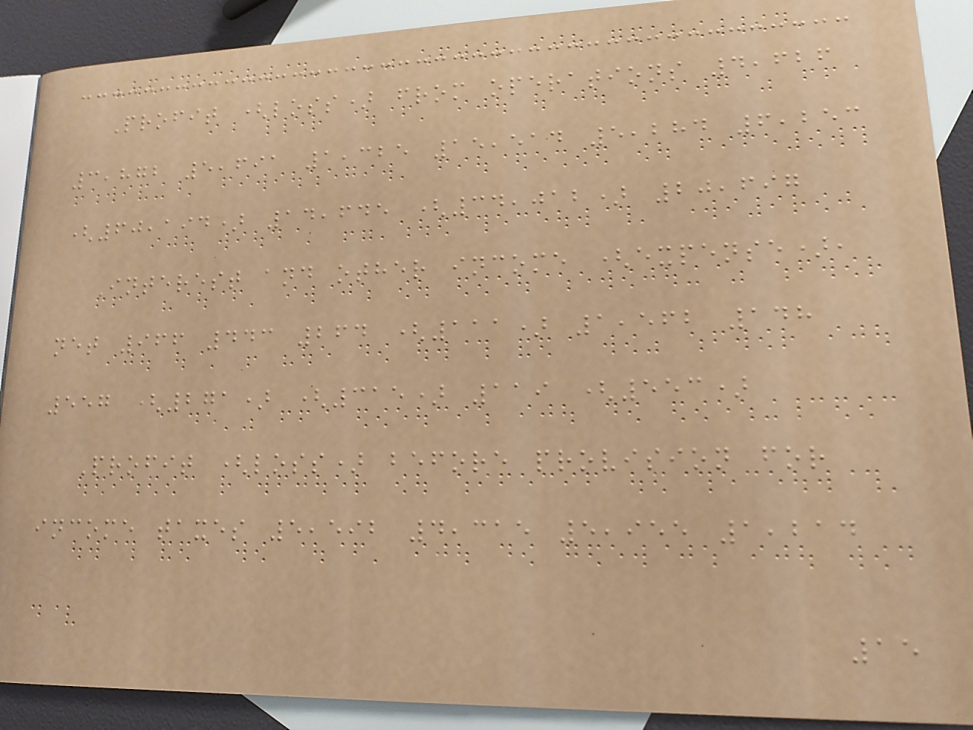Profit (loss) from operations 4,626
3,872 5,691 1,325 15,514 5,284 6,253
(60,194) 14,645 (34,012) 20,697
Interest and other income (expense),
net 966 443 264 (111) 1,562 148
557 (271) (315) 119 (553)
Profit (loss) before provision for
income taxes 5,592 4,315 5,955 1,214
15
